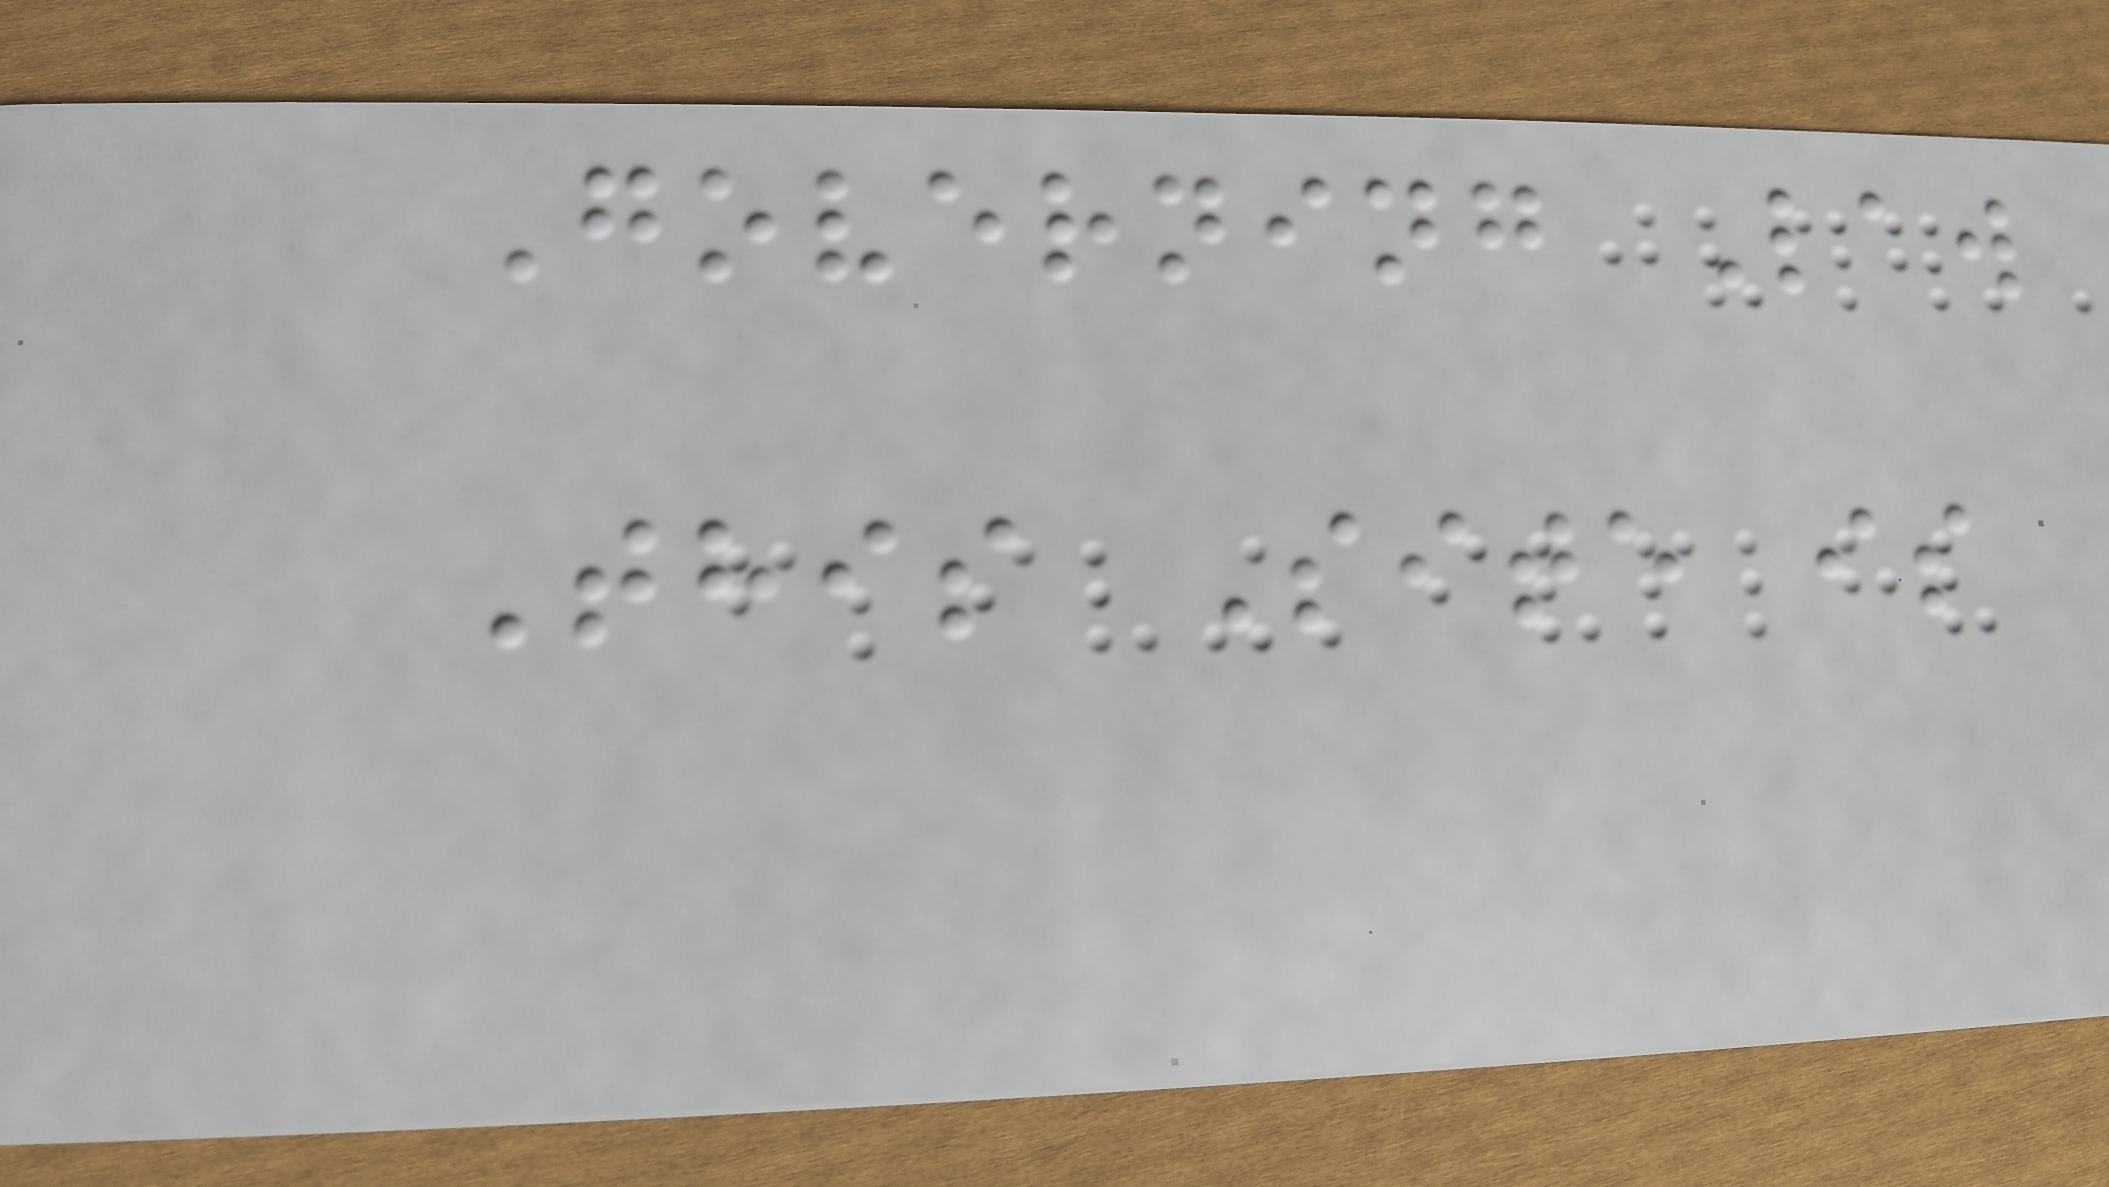Governing Law
This Site is
